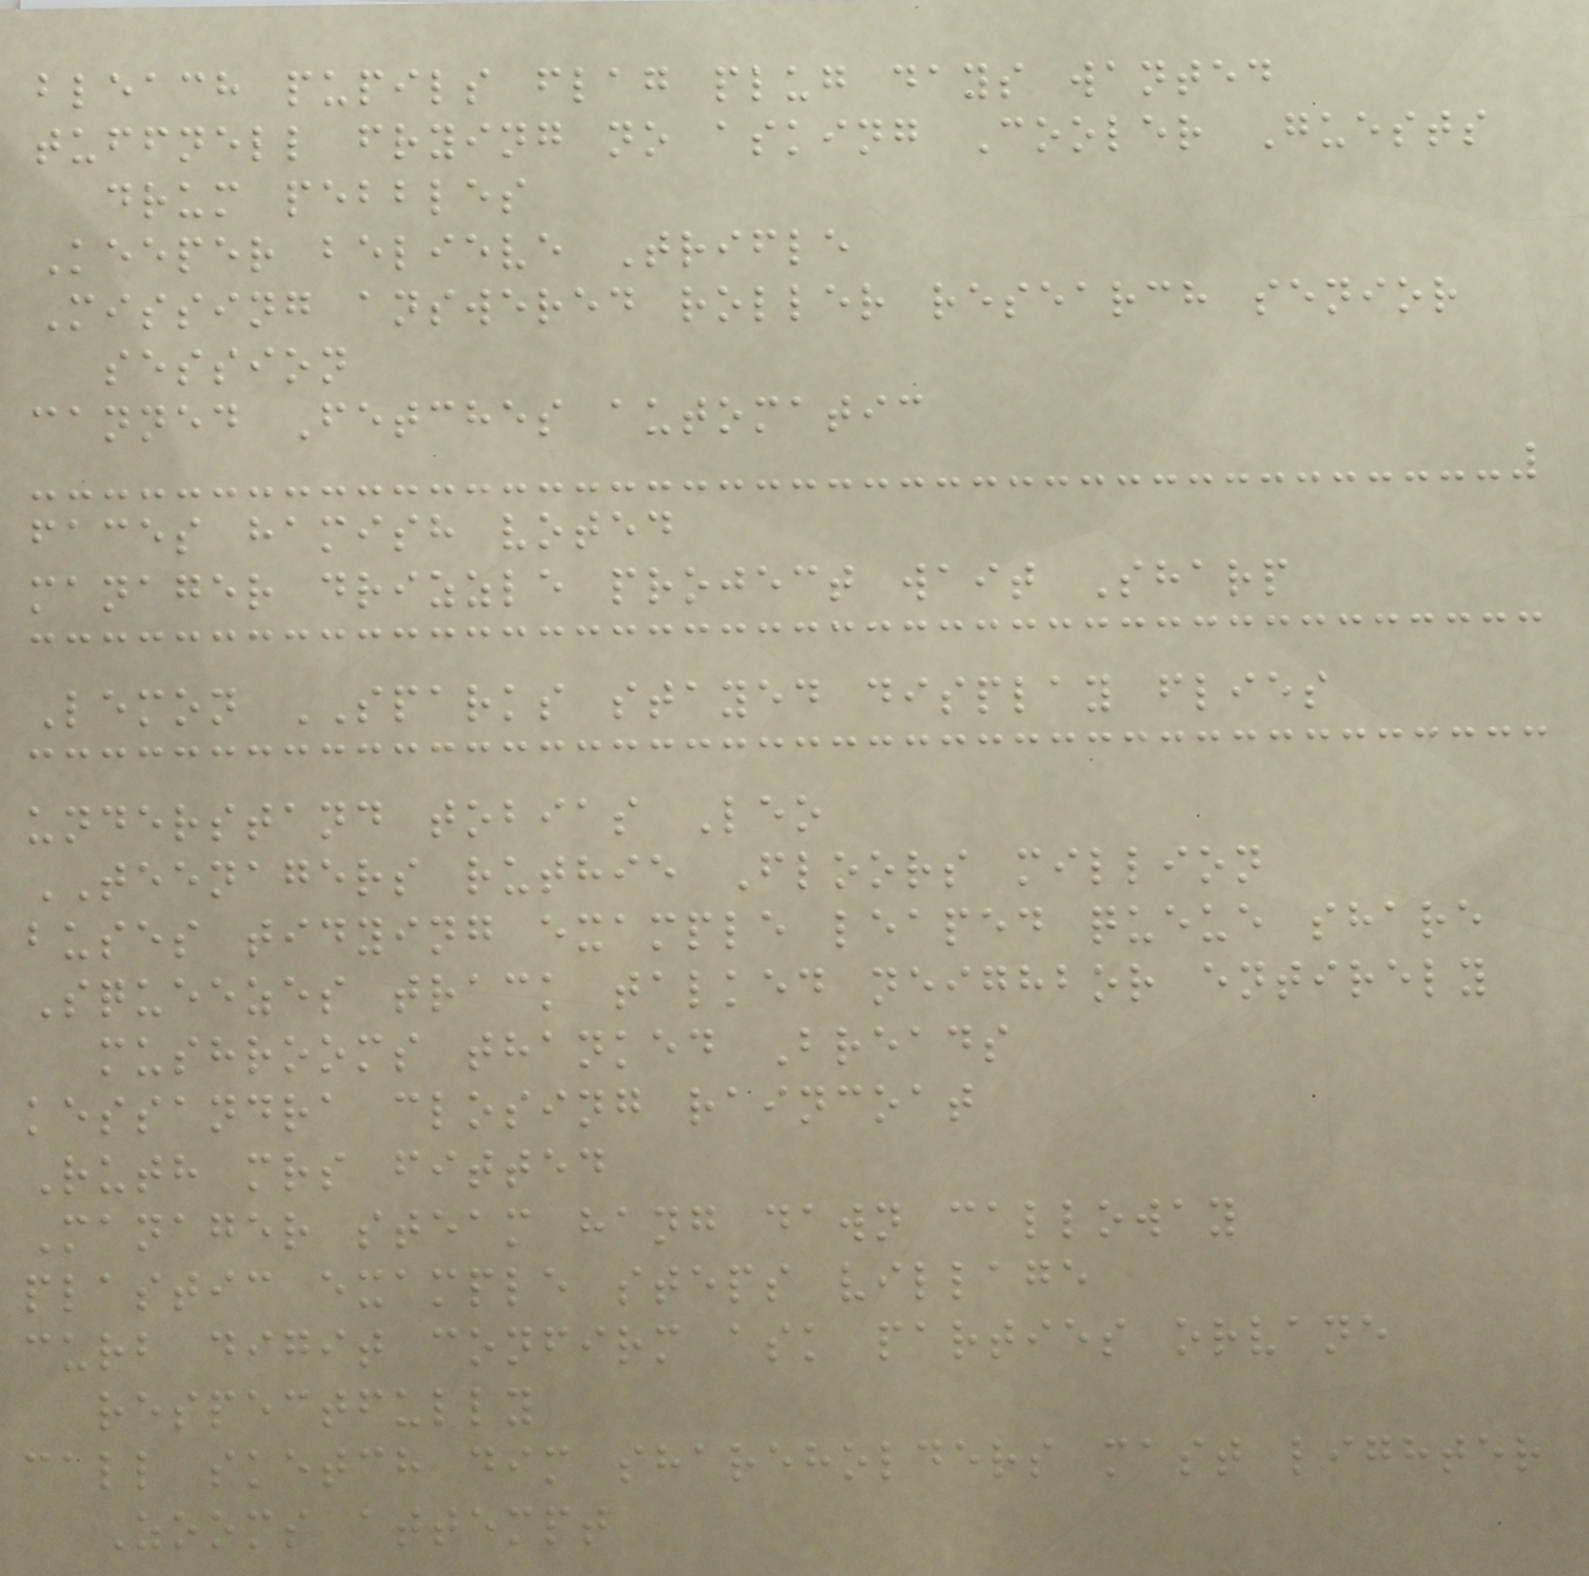bleach pupils flag plug days wanted
tuffnell frying no asking Cooler Guests
drum pebbles
Keeper believe Trifle
Missing answered roller research senior
session
canned Fetches automatic
faces hamish voted
manager drizzle project wait Sharp
Lemon SPARKS stayed display flies
understand tobias Leo
TEENAGERS ruthie Floors million
buses tidying example leaped queue share
Squeezes track talked neighbor entirely
mushrooms thanked Breads
kessandra closing raincoat
Ruth mrs fitted
Manager steam hang dawn calloway
plastic example steps village
curb digit confirm ask parties orvane
respectfully
call sketch dim shareholders mast lighter
Zooms attempt
